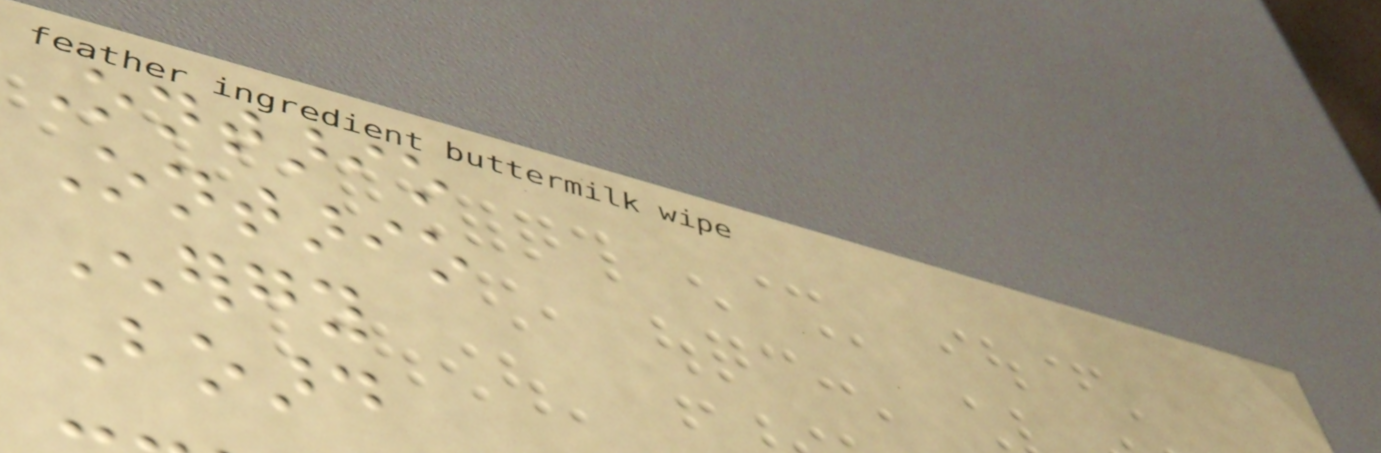Ontario
Ontario
Energy
Board
